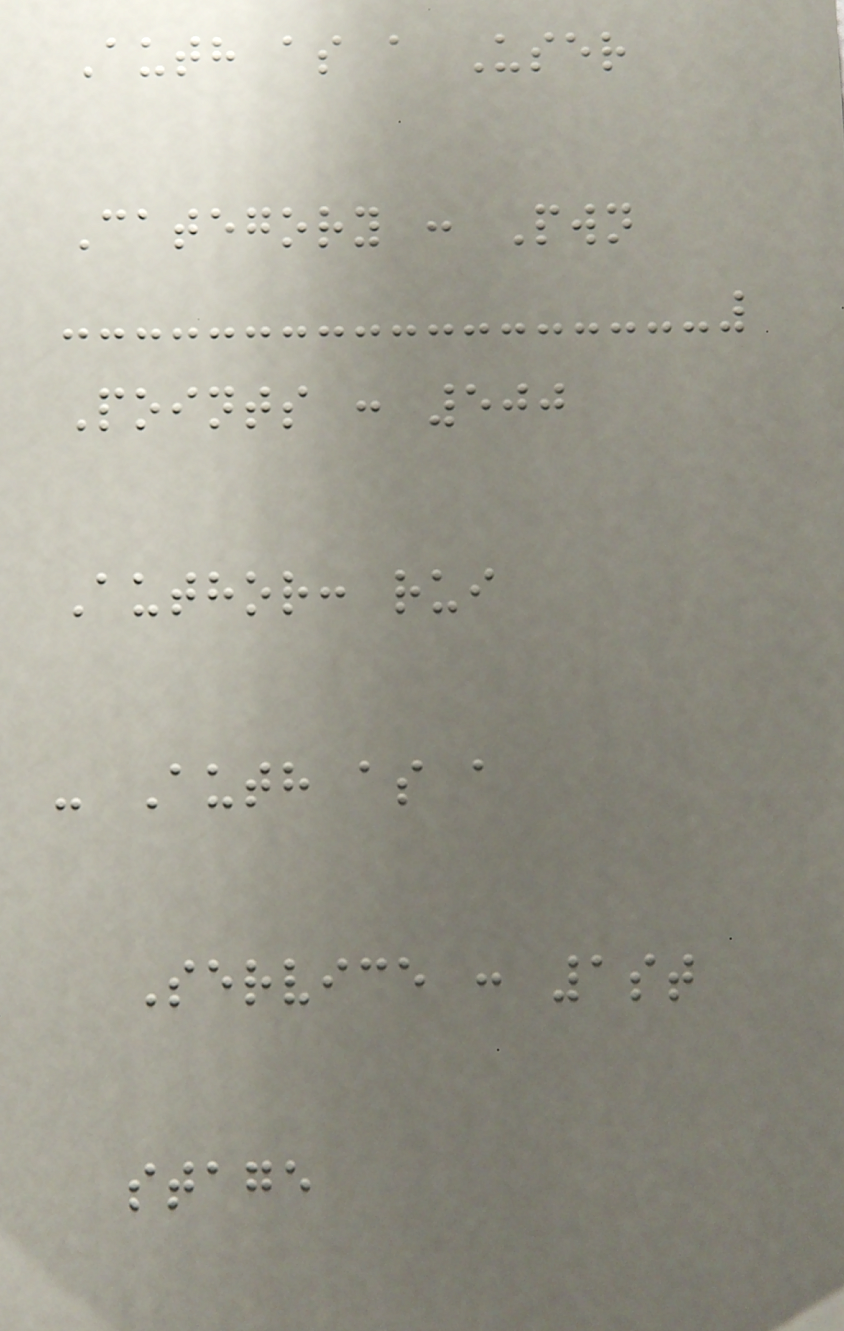Auth as a User
Category : Pwn
Points : 500
Author: rui
- Auth as a
Service : 1st
stage
